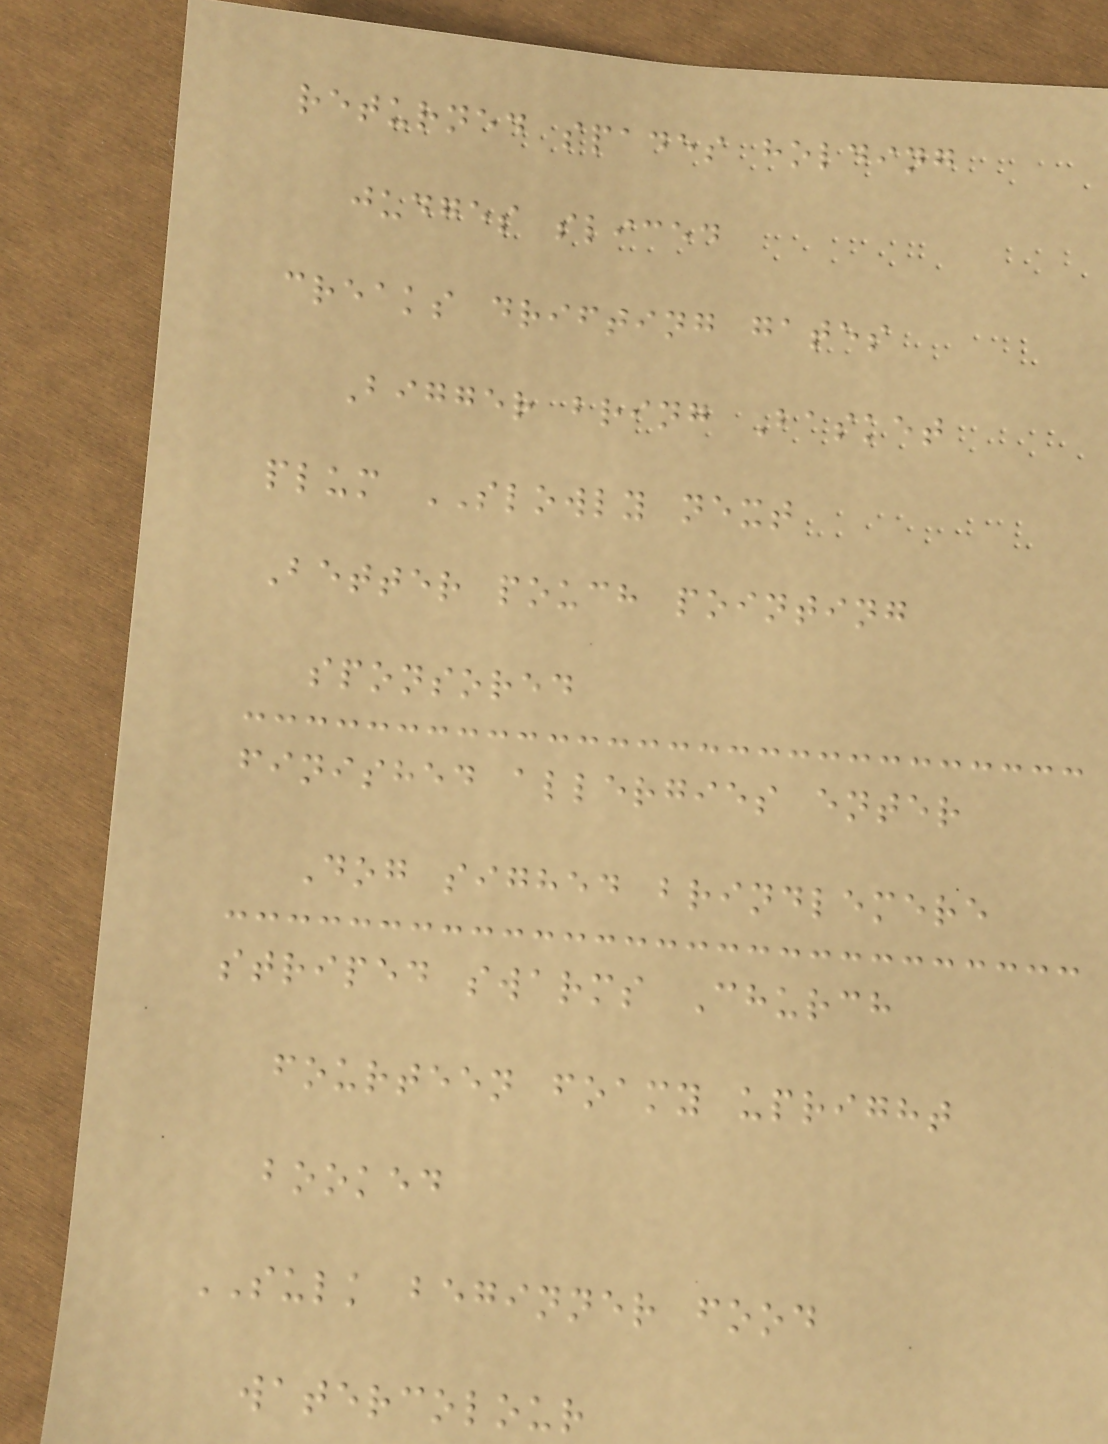returned spades holding
judges sliced
creaks drifting gates
Bigger bring Basket
plum SLOWLY next
Better pouch pointing
sponsored
finished allergies enter
Dog sighed brindlemere
striped swarms Church
fourteen foamy upright
booked
SULK beginner food
watercolour
